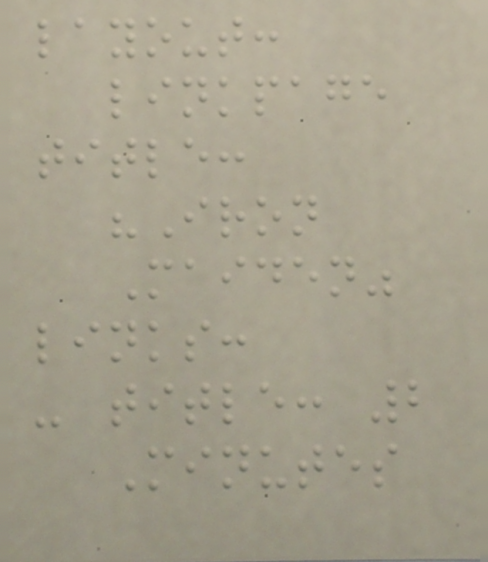layout:
linkpage
title:
"Iron
Maiden"
links:
- title: 2
Minutes
